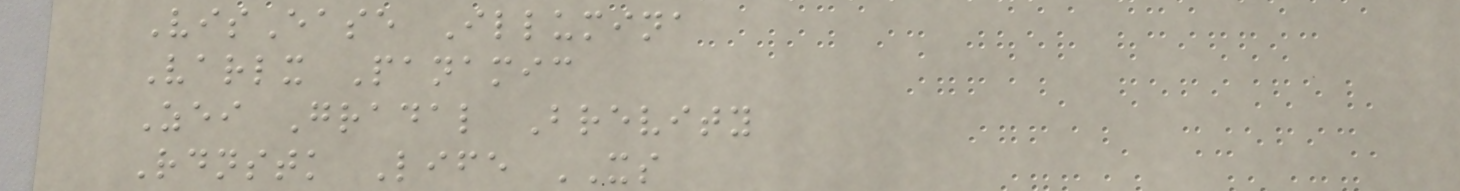VisEase Illumina
Varlx Panamic
Zei Gradal Brevity
Rdnstk Life XS
